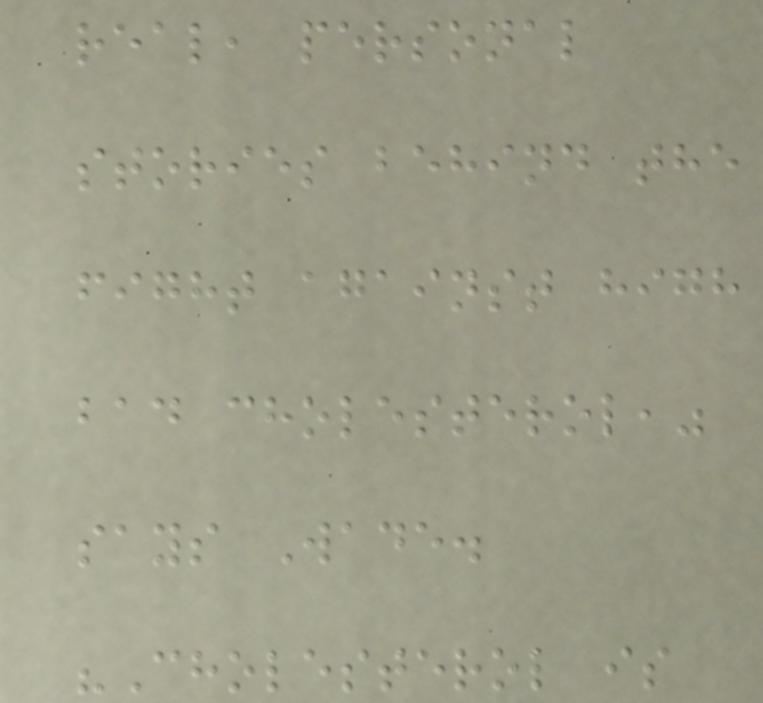real, personal
stories behind the
fight against high
bad cholesterol,"
says Wade.
"Cholesterol is
